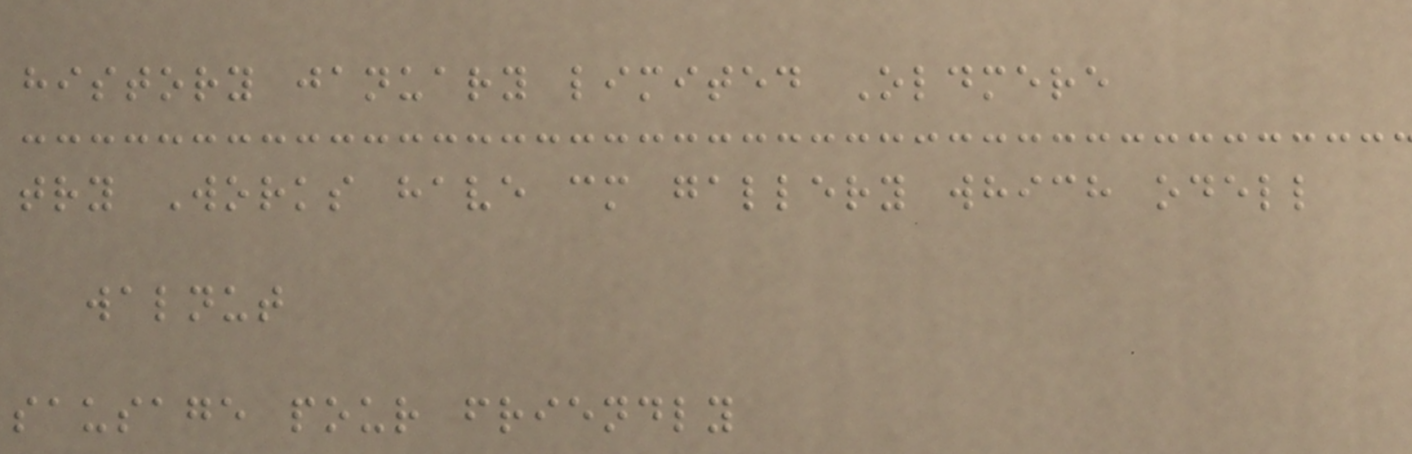history january limited Oldmere
try Works have cm gallery which odell
walnut
sausage pour friendly
